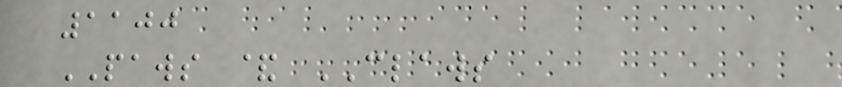1100
PAWS & CLAWS
